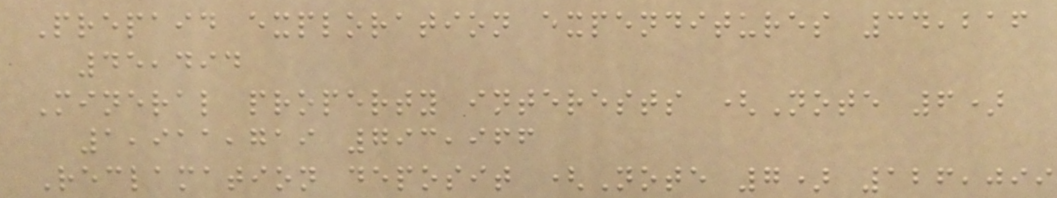Prepaid exploration expenditures 34,216
45,494
Mineral property interests (Note 6)
1,911,719 793,966
Reclamation deposit (Note 7) 126,099
